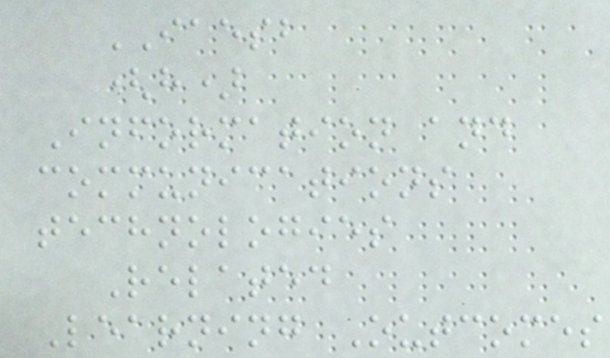IAESB
(h)
Information and
communications
technologies
Related
Learning Outcomes
